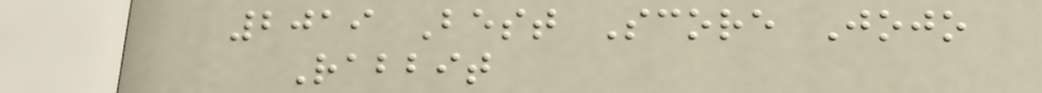2019 Best Score Jojo
Rabbit
